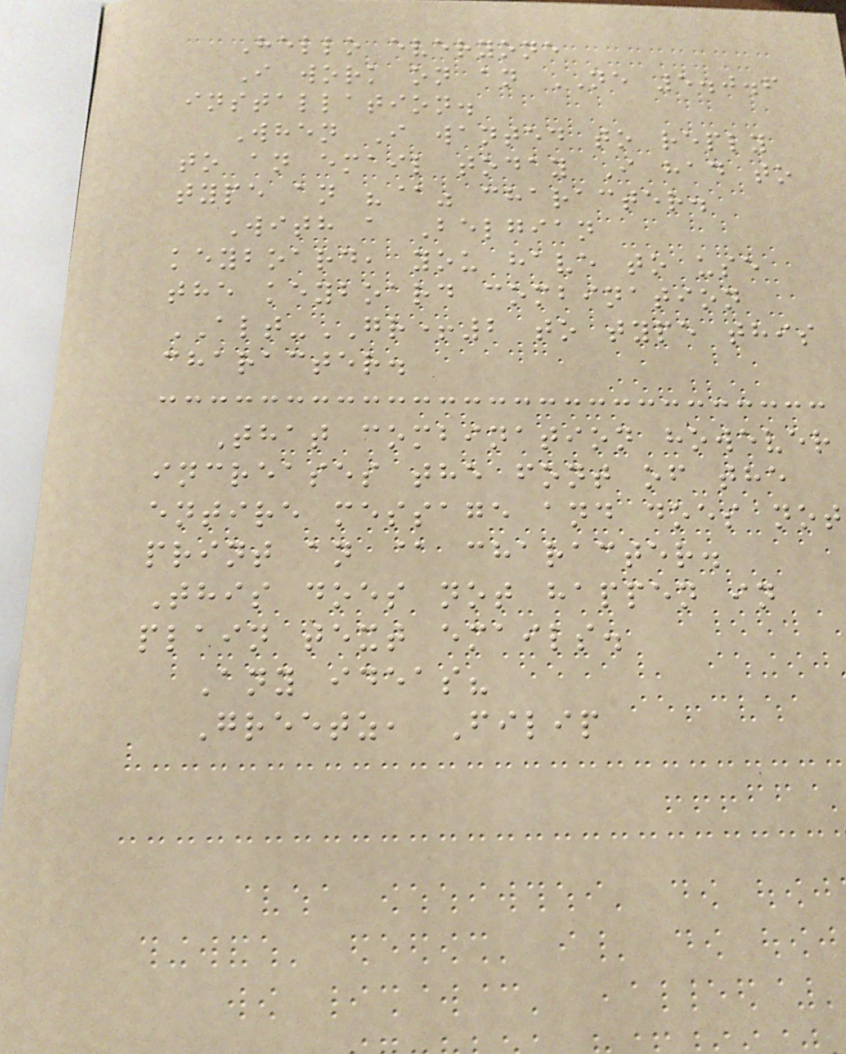Hello everyone
I work on an NE 5.0.6
installation.
When I wanted to reply
to an email today I had to
type an "@" character.
With a Belgian
keyboard, you have to use
the keyboard combination
ALT-GR+2 to type this
character.
That combination however
increases the font of the
entire message and does not
print an @ character.
This does not happen in
plain text emails.
Any ideas?
Greetz, Filip
